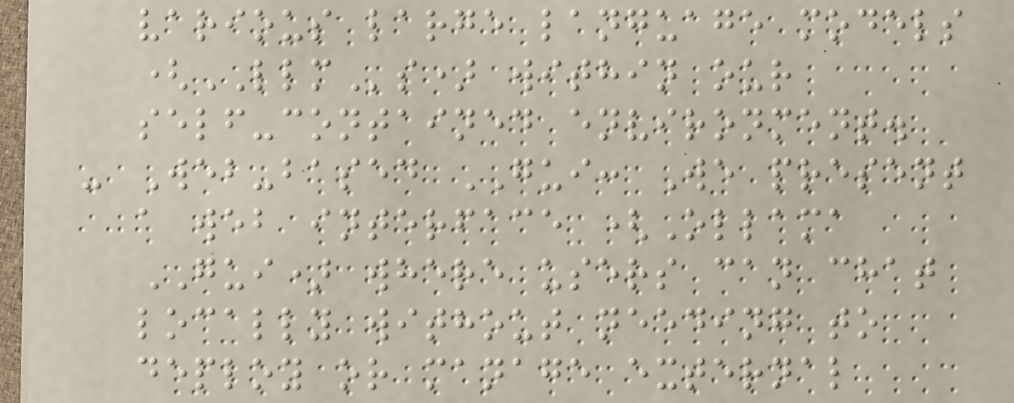various large language models
(LLMs) within our
self-contained environment.
- Web-based GUI: We present
a web interface (Ollama
GUI) where users can chat
locally without needing to
deploy or manage external
